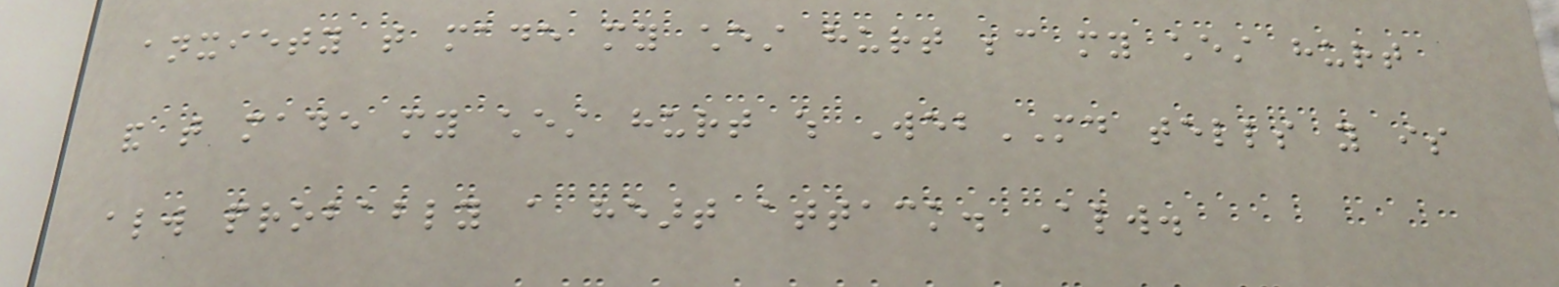anxiety that made my chest hurt because my chest hurt
and that made my chest hurt which WebMD tells you is
always probably a heart attack. Always.
